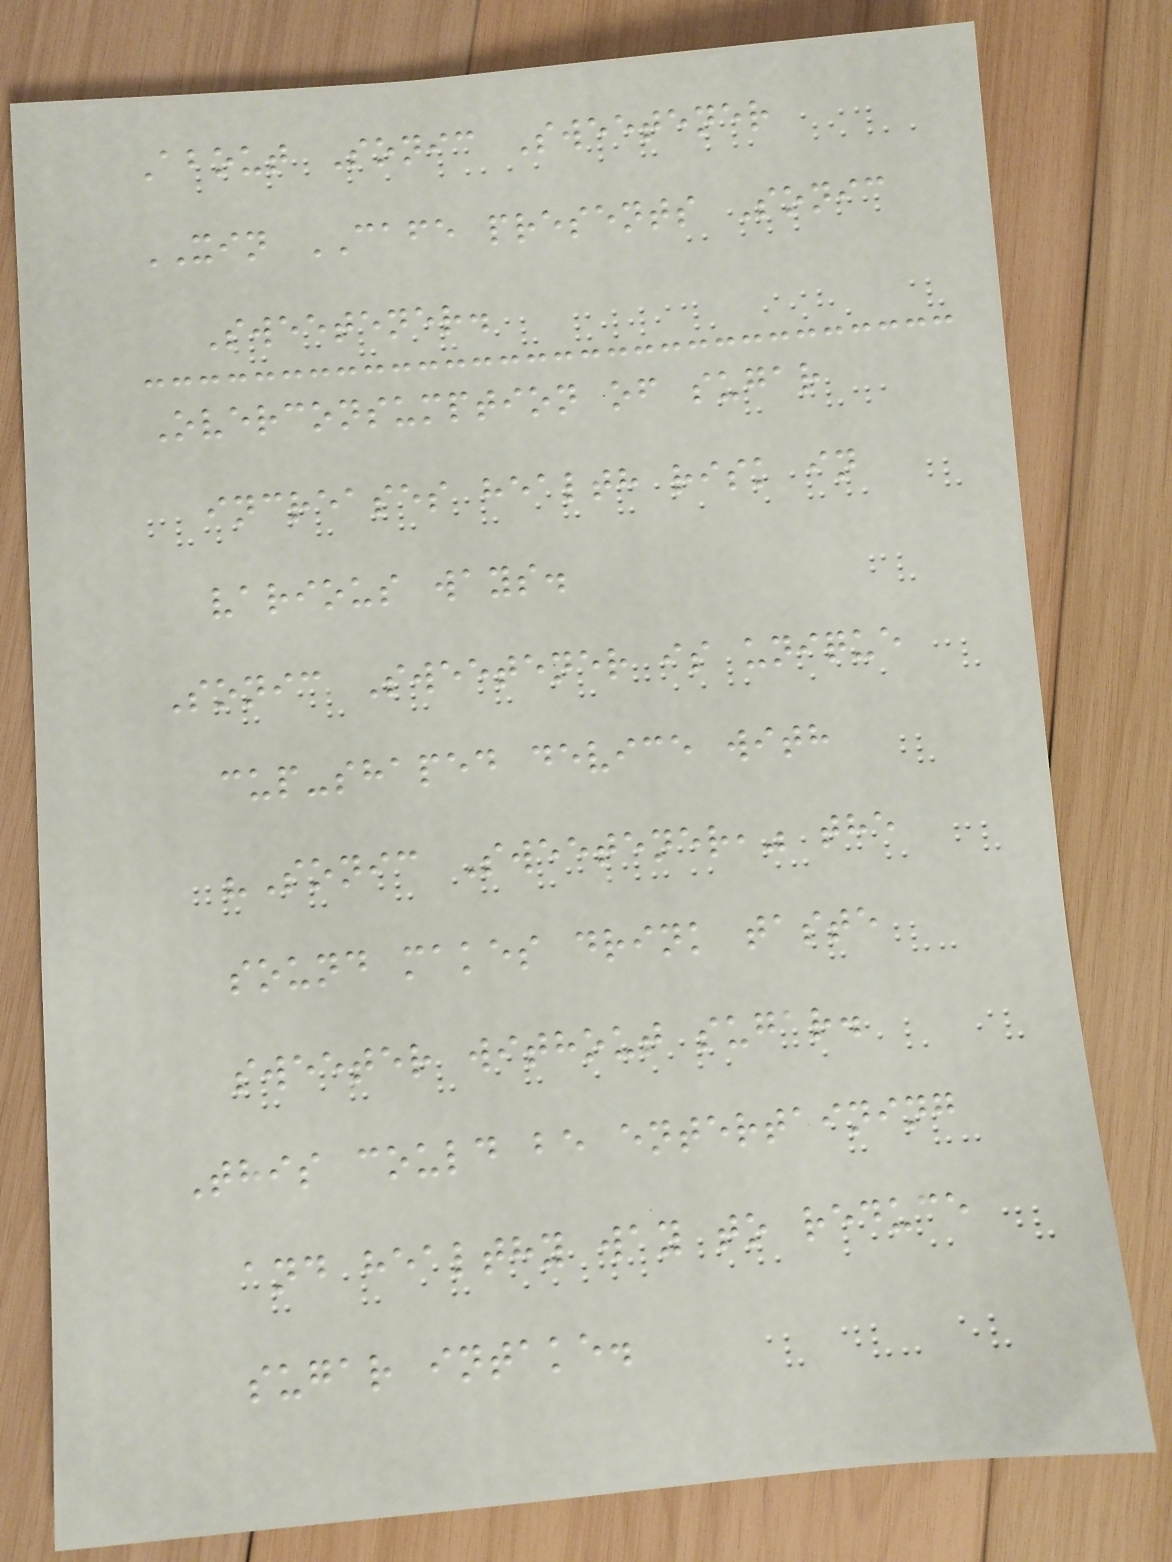About Sonic Sweetener
XIN CAFE presents Sonic
Sweetener.
Overconsumption of sugar
increases health risk in
various ways.
Sonic Sweetener is unique
cup-shaped device with
"Sonic Sweetener," the
sound makes drink taste
sweeter without sugar.
This could be entertaining
and healthy way to reduce
sugar intake.
